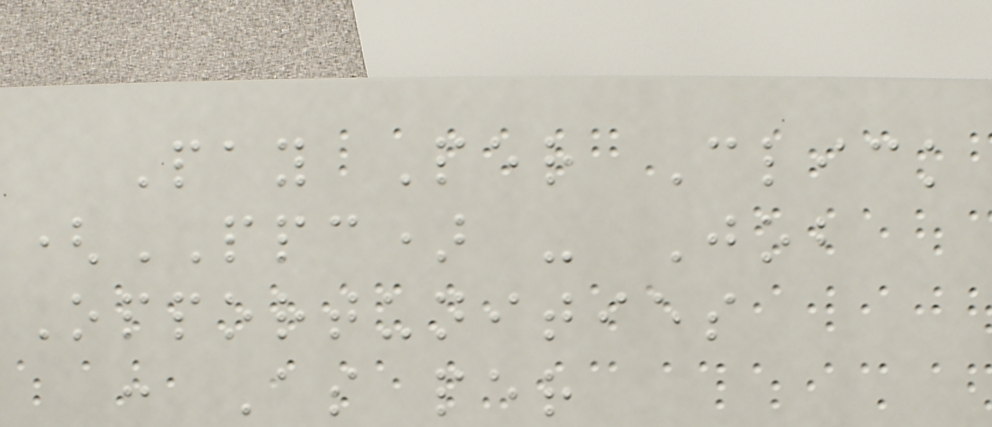Pay Per Click
(PPC) - Job
Opportunities
: As per
